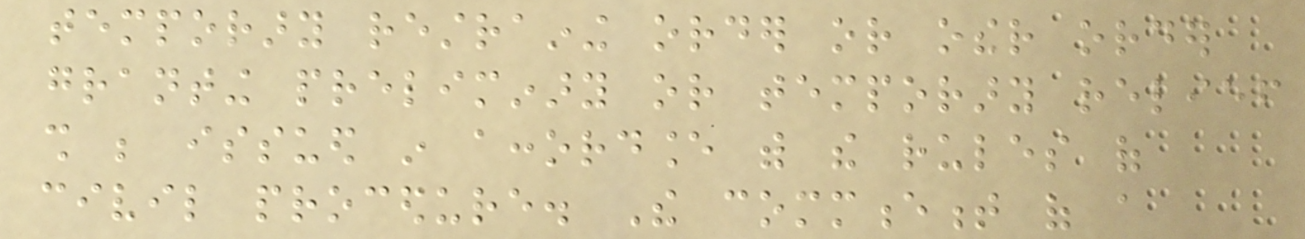temporary restraining order or other order
granting preliminary or temporary relief
shall be issued in accordance with the rules of
civil procedure. The commencement of a
